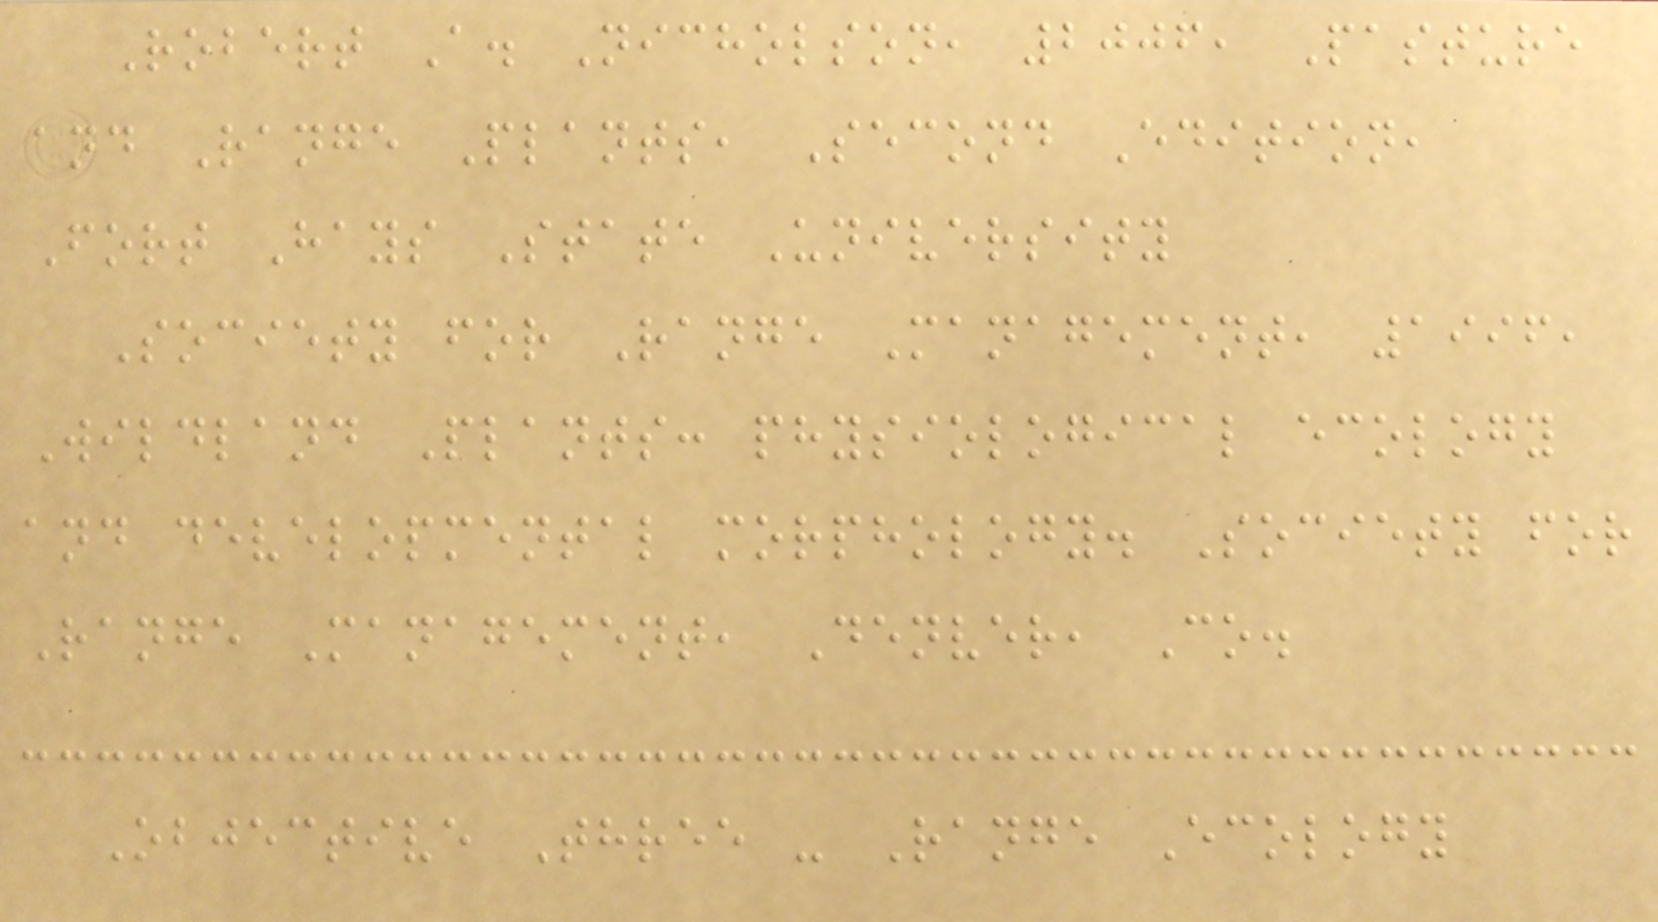Robert A. Nicholson, 2006, Pasture
and Range Plants, Second Edition,
Fort Hays State University
Society for Range Management, 1996,
Wildland Plants: physiological ecology
and developmental morphology. Society for
Range Management, Denver, Co.
Objective Three - Range Ecology
